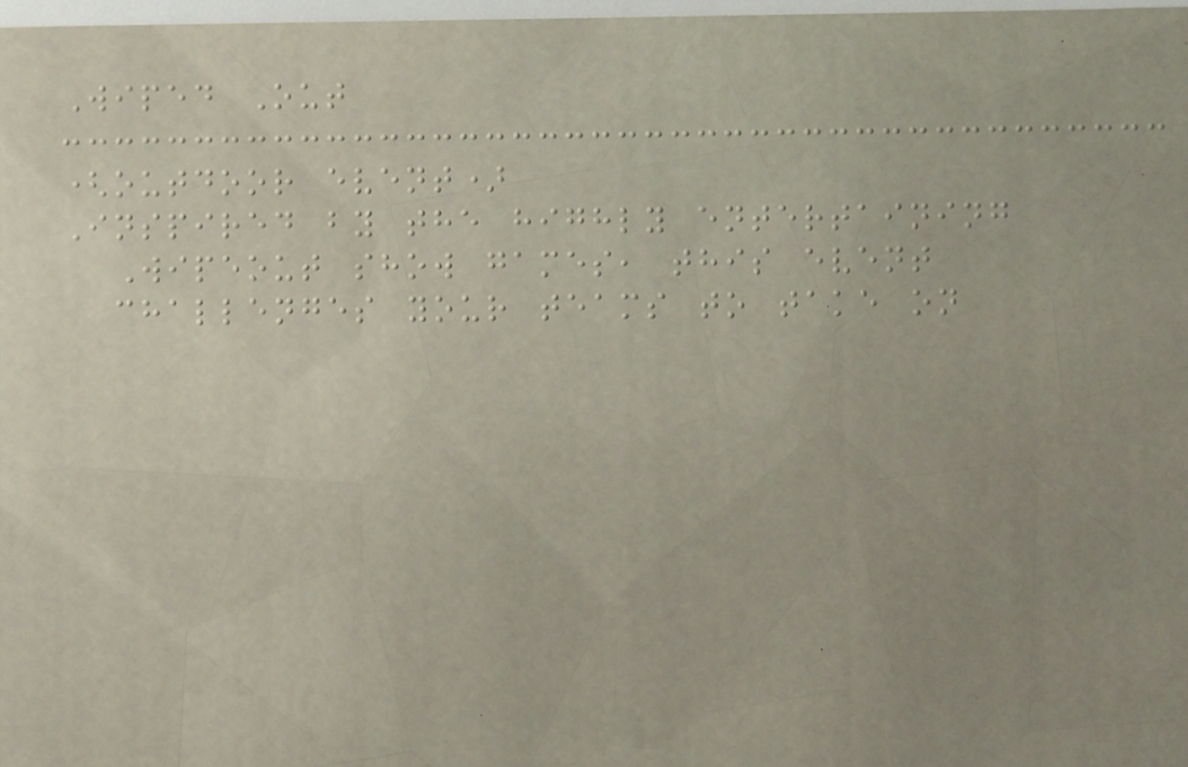Wiped Out
(outdoor event)
Inspired by the highly entertaining
Wipeout show games, this event
challenges your teams to take on
